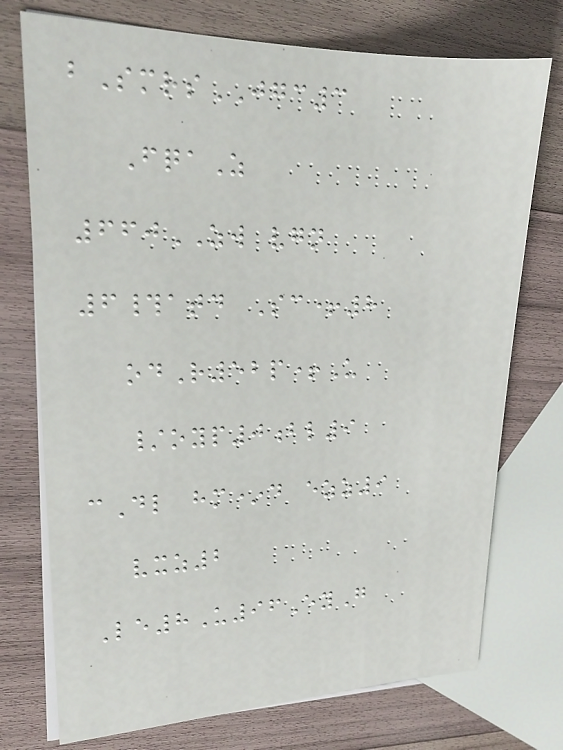bSmrsJGC3
FqaZ
660ZW vgn
6#atd Sc+8
odR52p+U
/oyp0bl9
cDl hm*d ezz9
vxz2
Le8U96EyG
